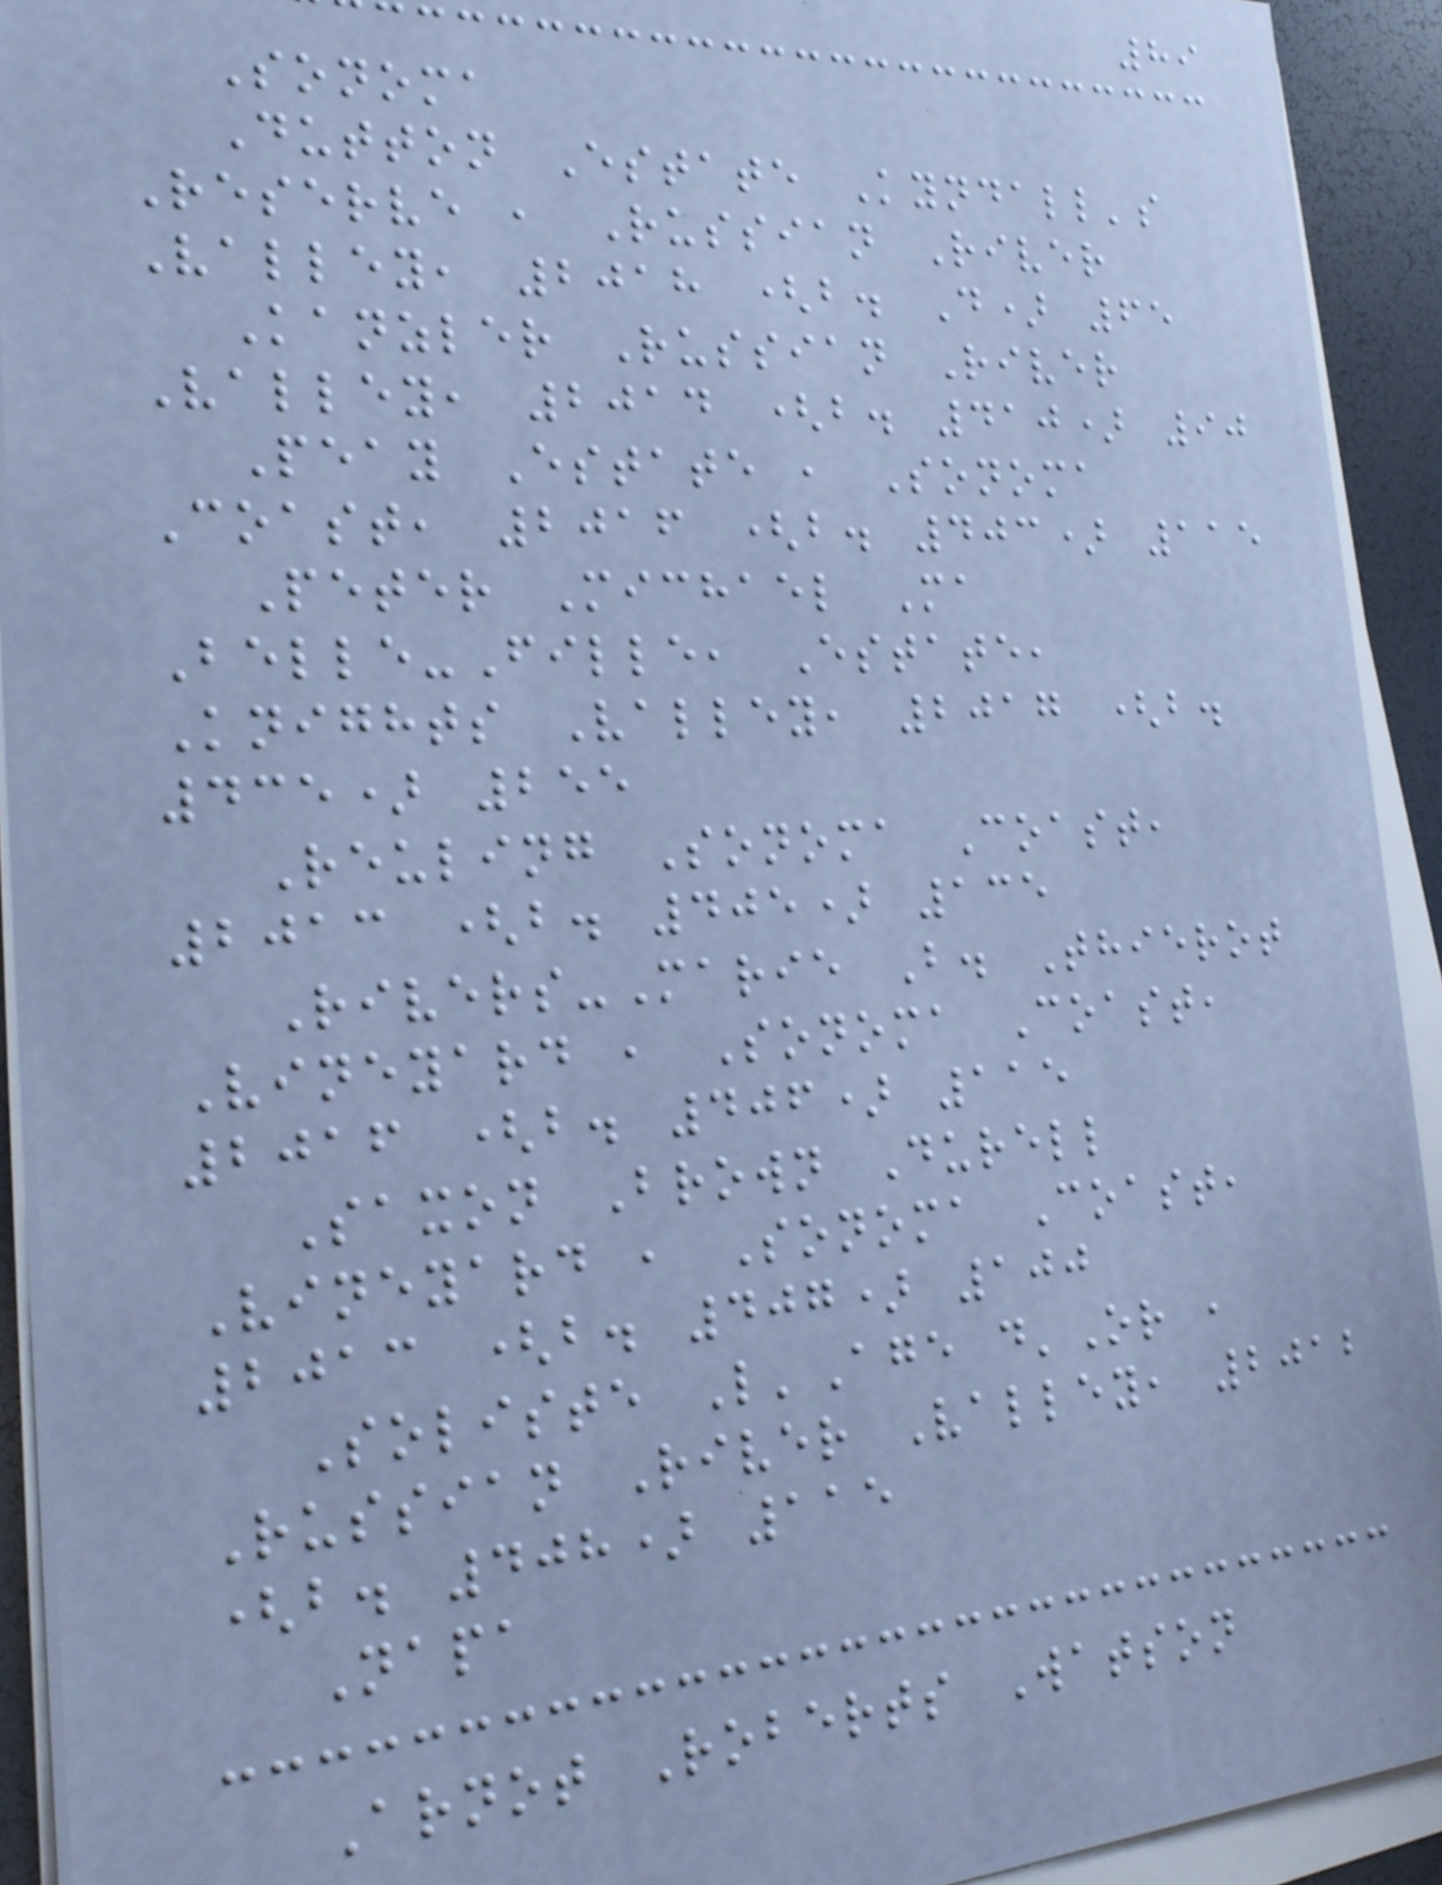89
Sonoma
Dutton Estate Kyndall's
Reserve , Russian River
Valley, 2018 (b. D) 65
Kanzler Russian River
Valley, 2014 (b. 410) 90
Peay Estate , Sonoma
Coast, 2016 (b. 403) 115
Peter Michael Ma
Belle-Fille, Estate,
Knights Valley, 2017 (b.
435) 255
Reuling Sonoma Coast,
2013 (b. 405) 135
Rivers-Marie B. Thierot
Vineyard , Sonoma Coast,
2016 (b. 406) 115
Saxon Brown Durell
Vineyard , Sonoma Coast,
2013 (b. 407) 100
Soliste L'Age d'Or ,
Russian River Valley, 2012
(b. 408) 115
Napa
Arnot Roberts Watson
